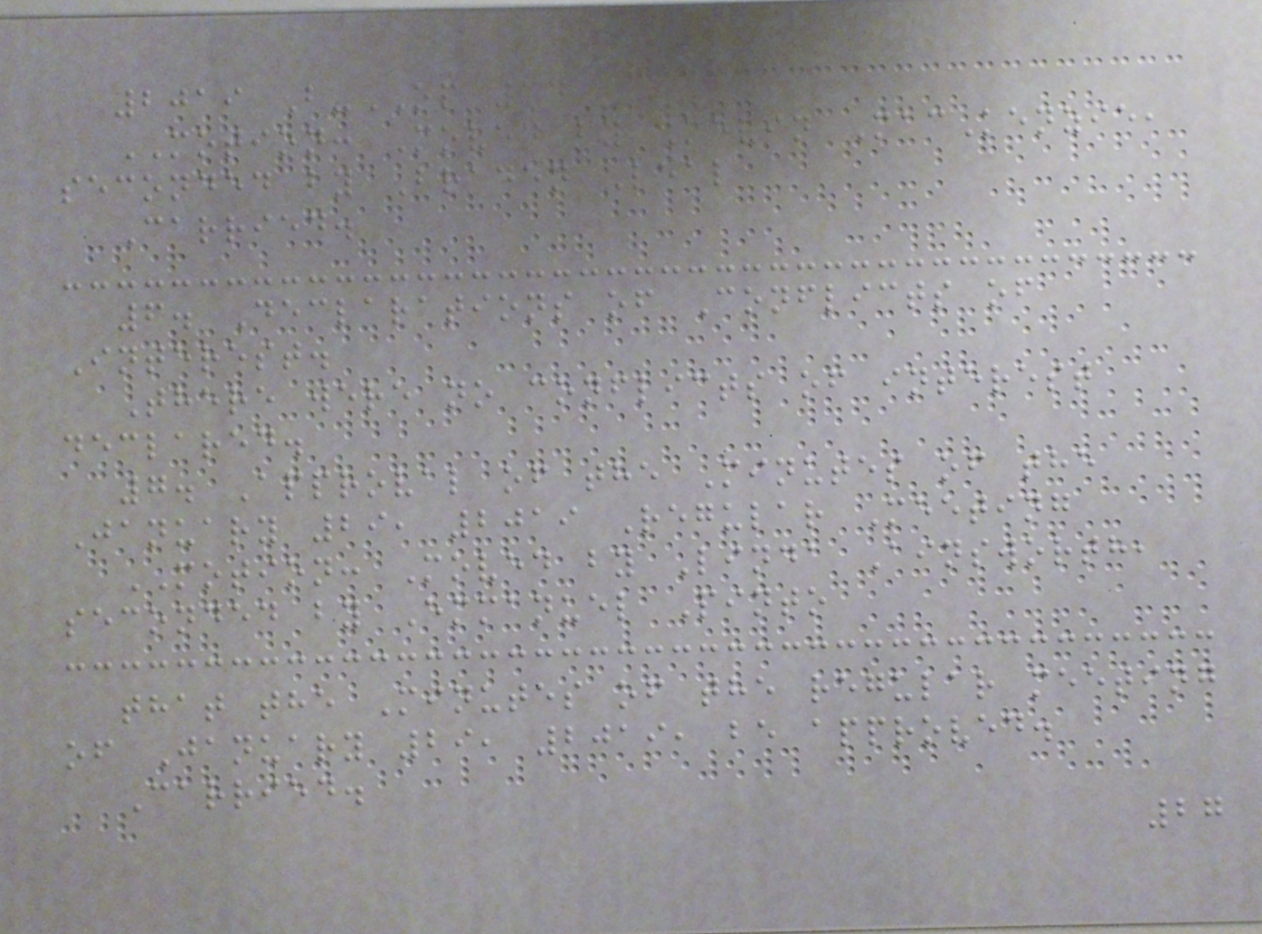2019 B-OP 14
MOTION: Moved by Kevin MacKenzie,
seconded by Braden Leal
Carried.
6. Declarations of Conflicts of
Interest.
There were no conflicts of interest
declared.
7. Approval of the Minutes of the
January 29, 2019 Regular Meeting
MOTION: Moved by Linda Ainsworth,
seconded by Emmanuel Pinto
that the Minutes of the regular meeting
of January 29, 2019, be approved.
Carried.
27
